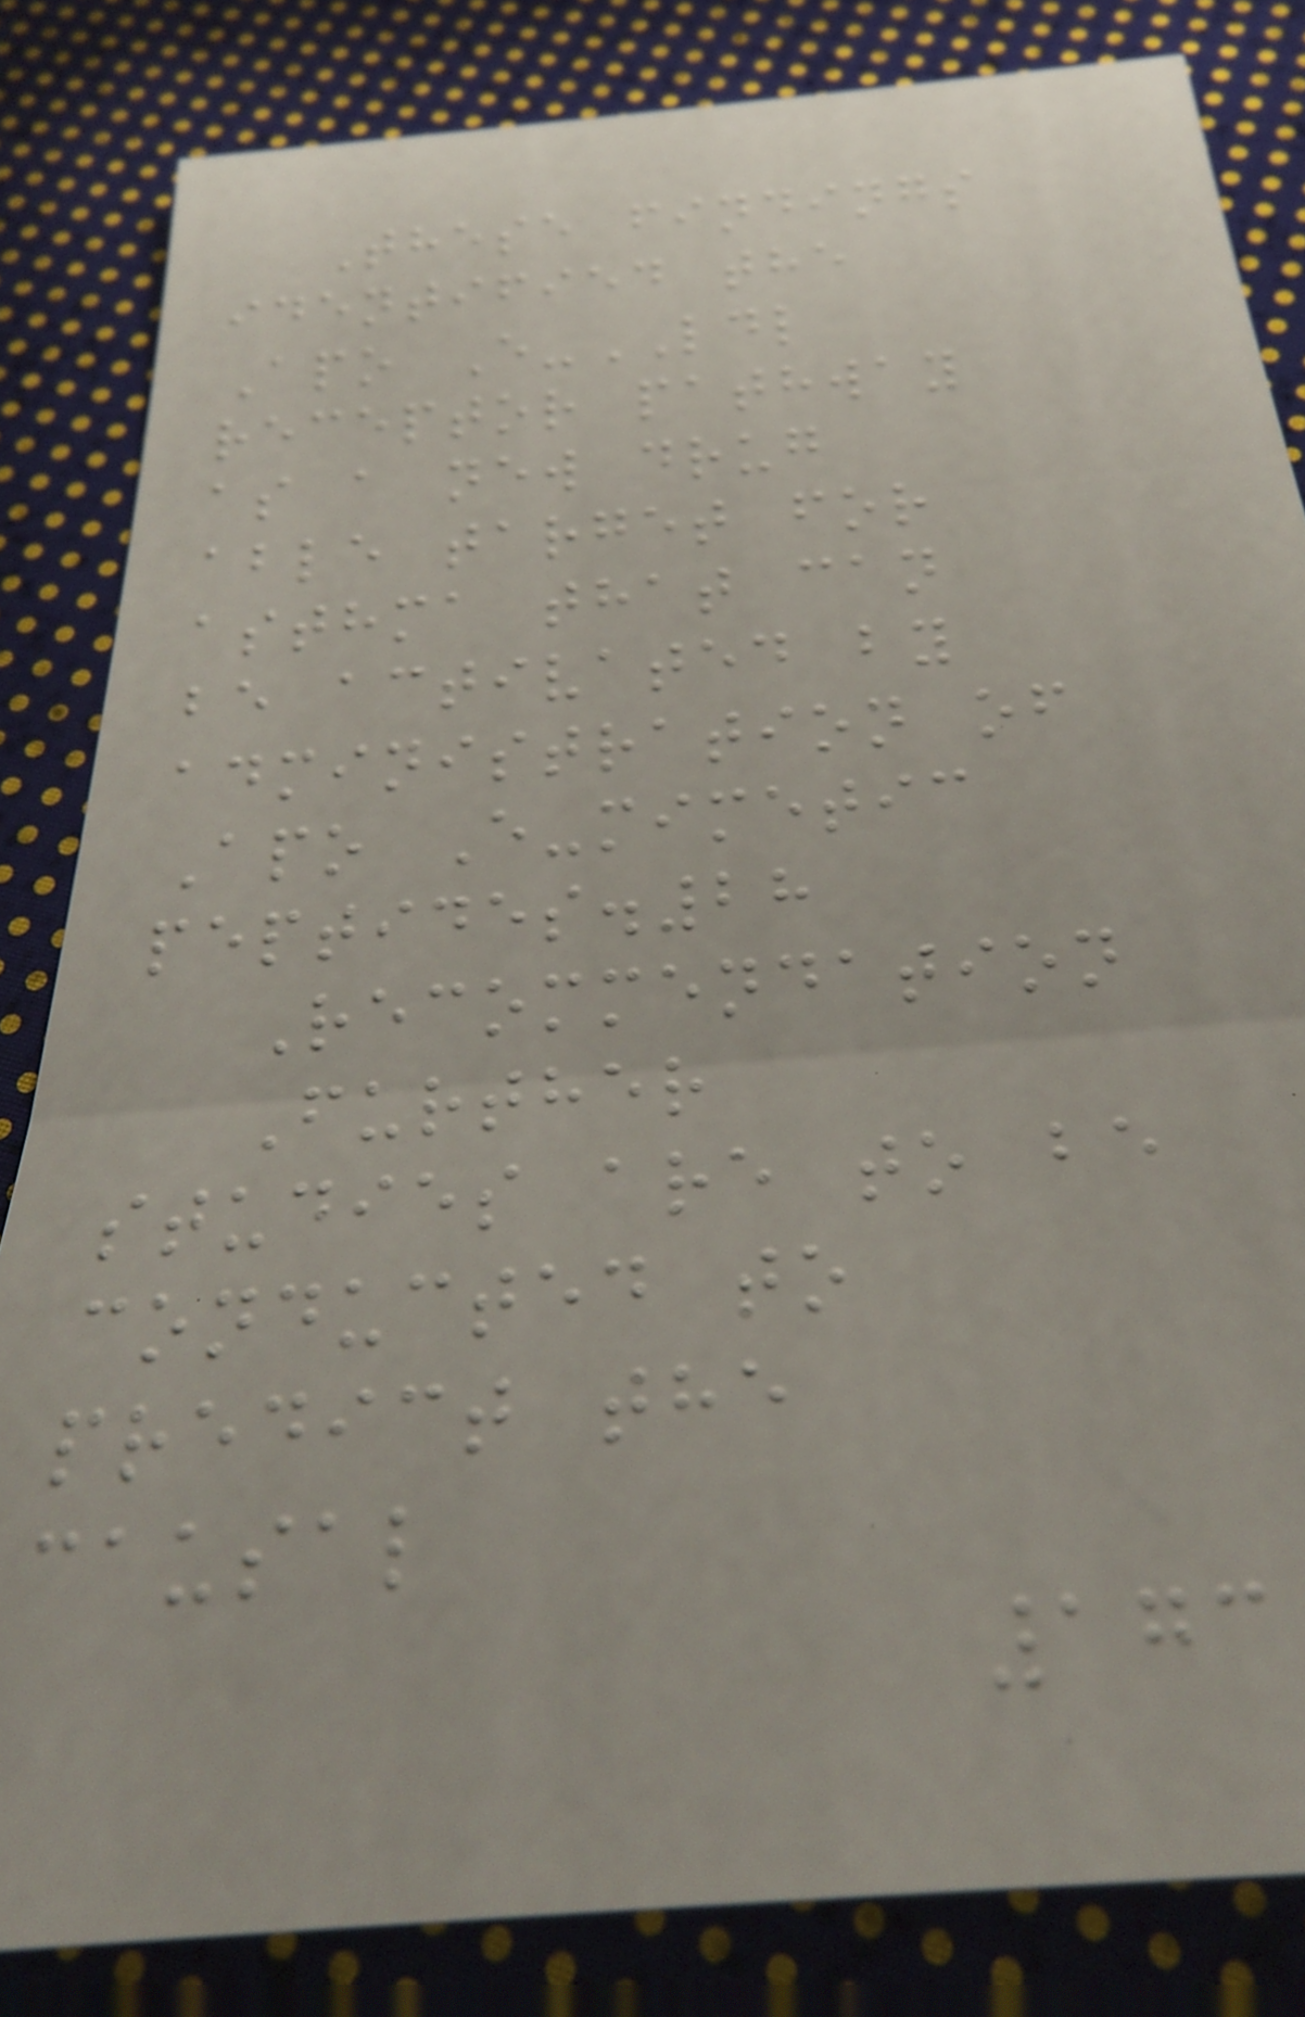These findings
identified the
Apo E-LDL
receptor pathway
as a new drug
able target for
asthma that can
be activated by
administration of
Apo E-mimetic
peptides.28
Recommendation
Further
studies are to be
conducted to
predict the
causal
173
